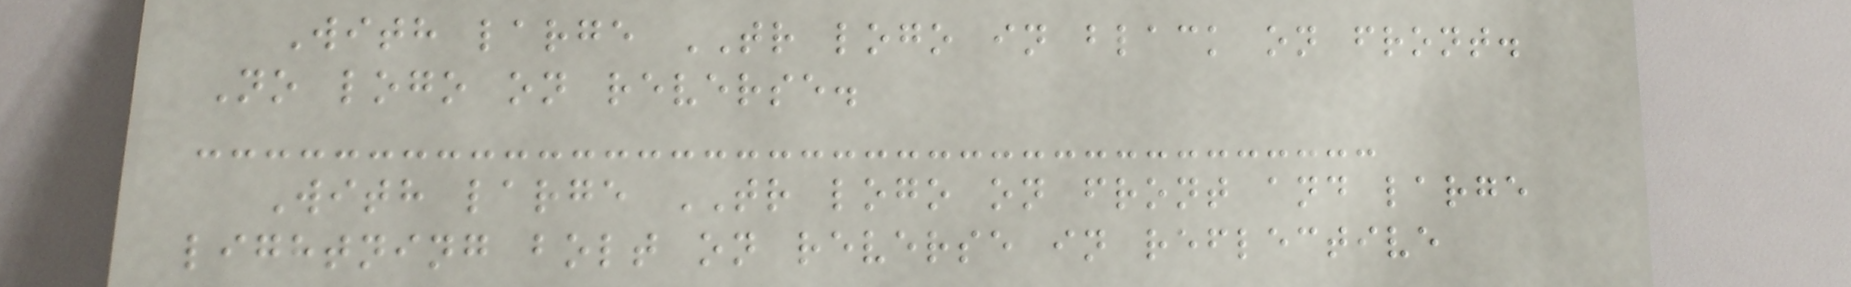With large TR logo in black on front.
No logo on reverse.
With large TR logo on front and large
lightning bolt on reverse in reflective
